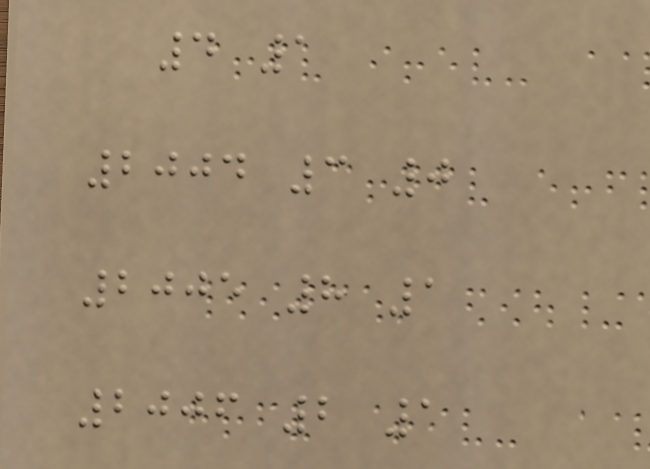4 1
2004 3 0
2005 8 1
2006 2 1
